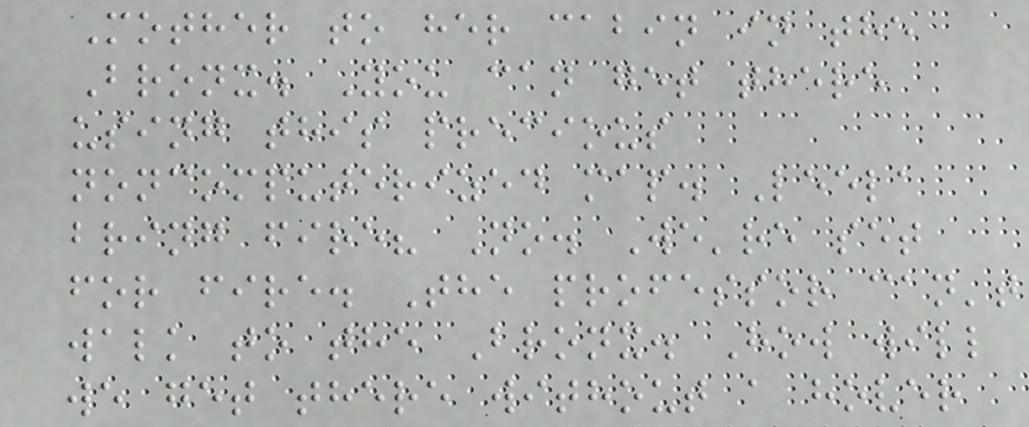Mother to her cabin in the
Bronx. You can get there
using this precious
noncomputerized map. Leela
bring fire? No. We're set
for fire. The professor can't
walk to the Bronx. How will
we get there without a hover
